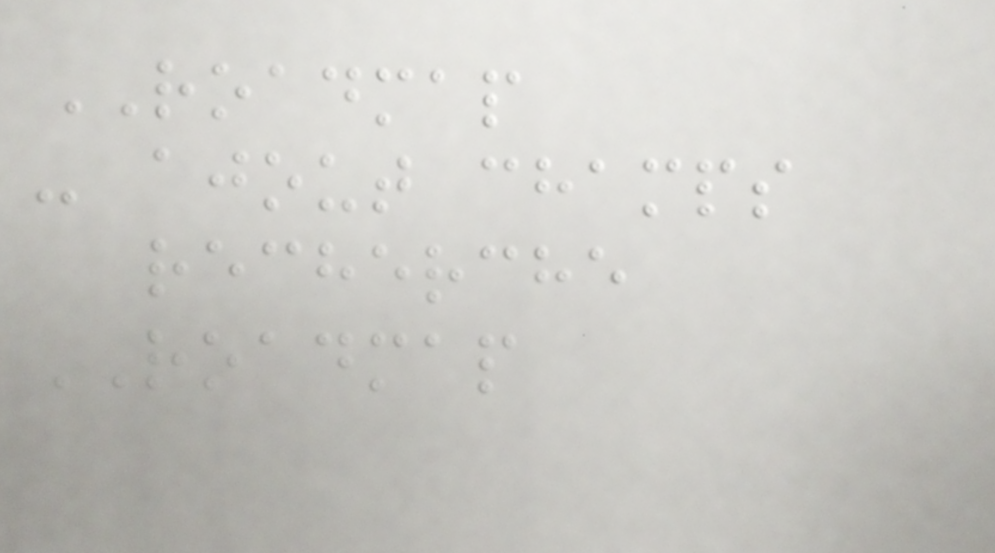ROADMAP
- ajout champs
recherche
ROADMAP
